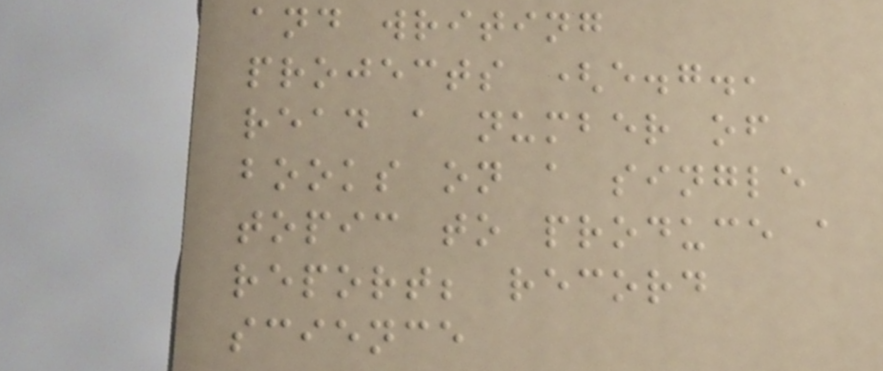and writing
projects (e.g.,
read a number of
books on a single
topic to produce a
report; record
science
